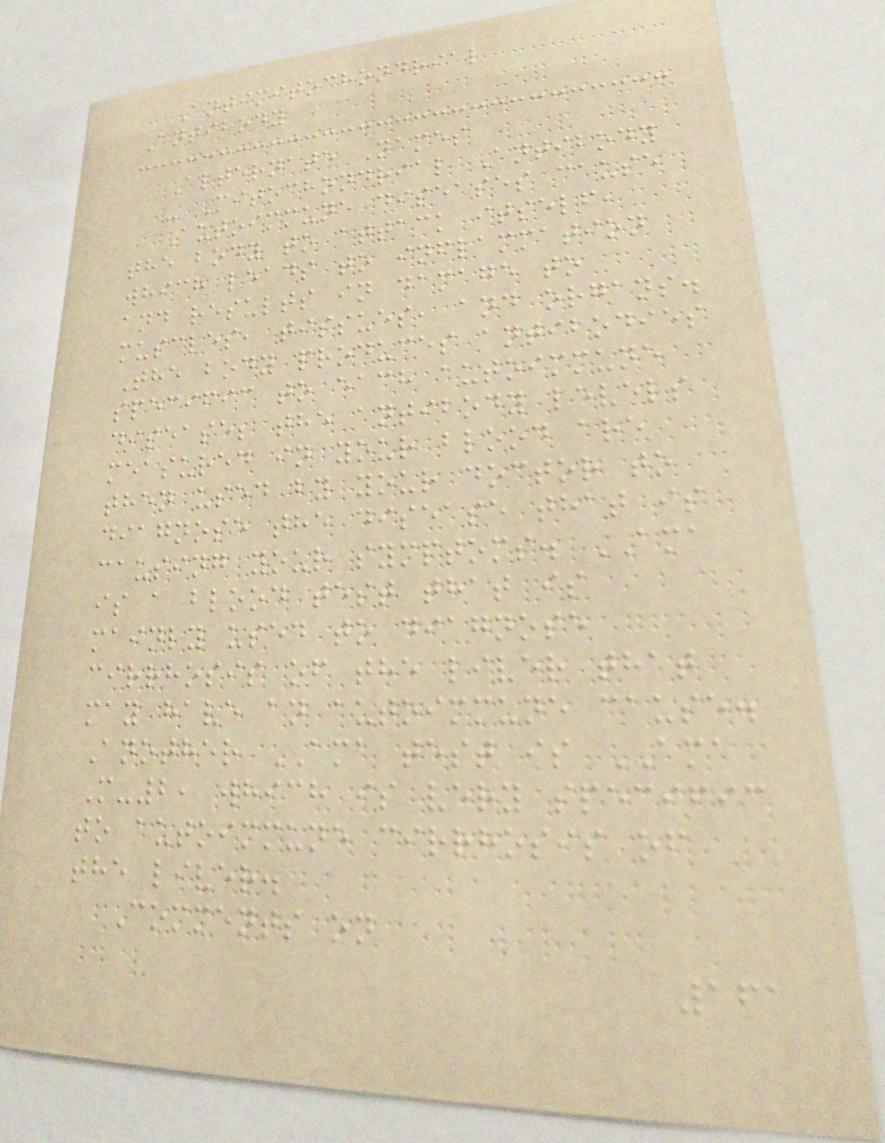Antimitochondrial
Antibody
Alternate Names
- Mitochondrial Antibody
Autoimmune diseases cause
the body to attack itself,
which leads to inflammation
and results in damage to
muscles, tissues, and organs.
The body produces antibodies
specific to each autoimmune
disease; the antibody levels
measured in your blood are
then used by your doctor to
diagnose the disease that is
causing your symptoms. AMA
is a blood test that is
mainly used to diagnose
cirrhosis of the liver that
may have an autoimmune cause.
Another AMA test is AMA
M-2, which is very specific
to autoimmune cirrhosis of
the liver.
Comments on
161
